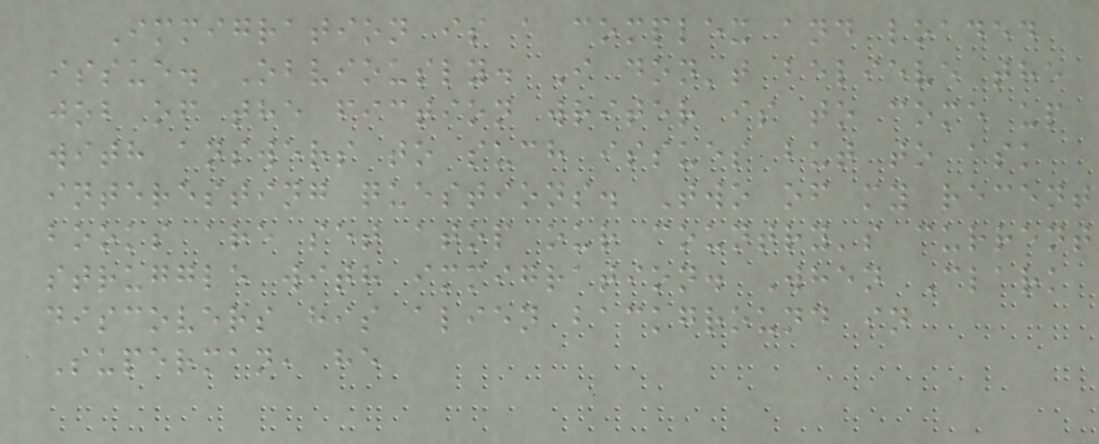Immigration is a complex and loaded
issue. Obviously. I don't believe the
job of the fiction writer is to come up
with answers to such issues but to ask
interesting questions. Two of my recent
books are set atop our country's current
struggle with immigration. When Clark
discovers his alien background in
Superman, he
